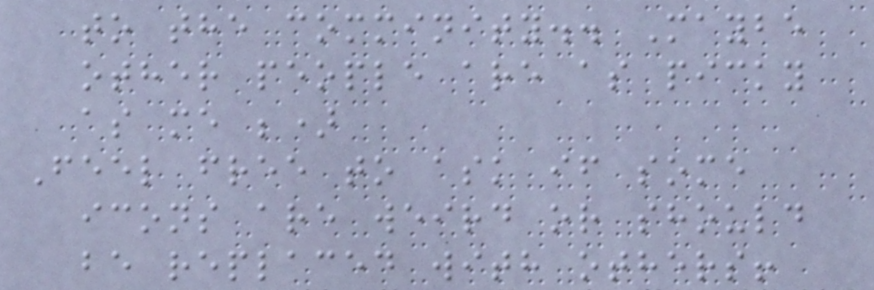to the comminity.. Maybe
other people are as picky
as me ;)
Feel free to ask if some
icons are weird or should
be replaced with others!
